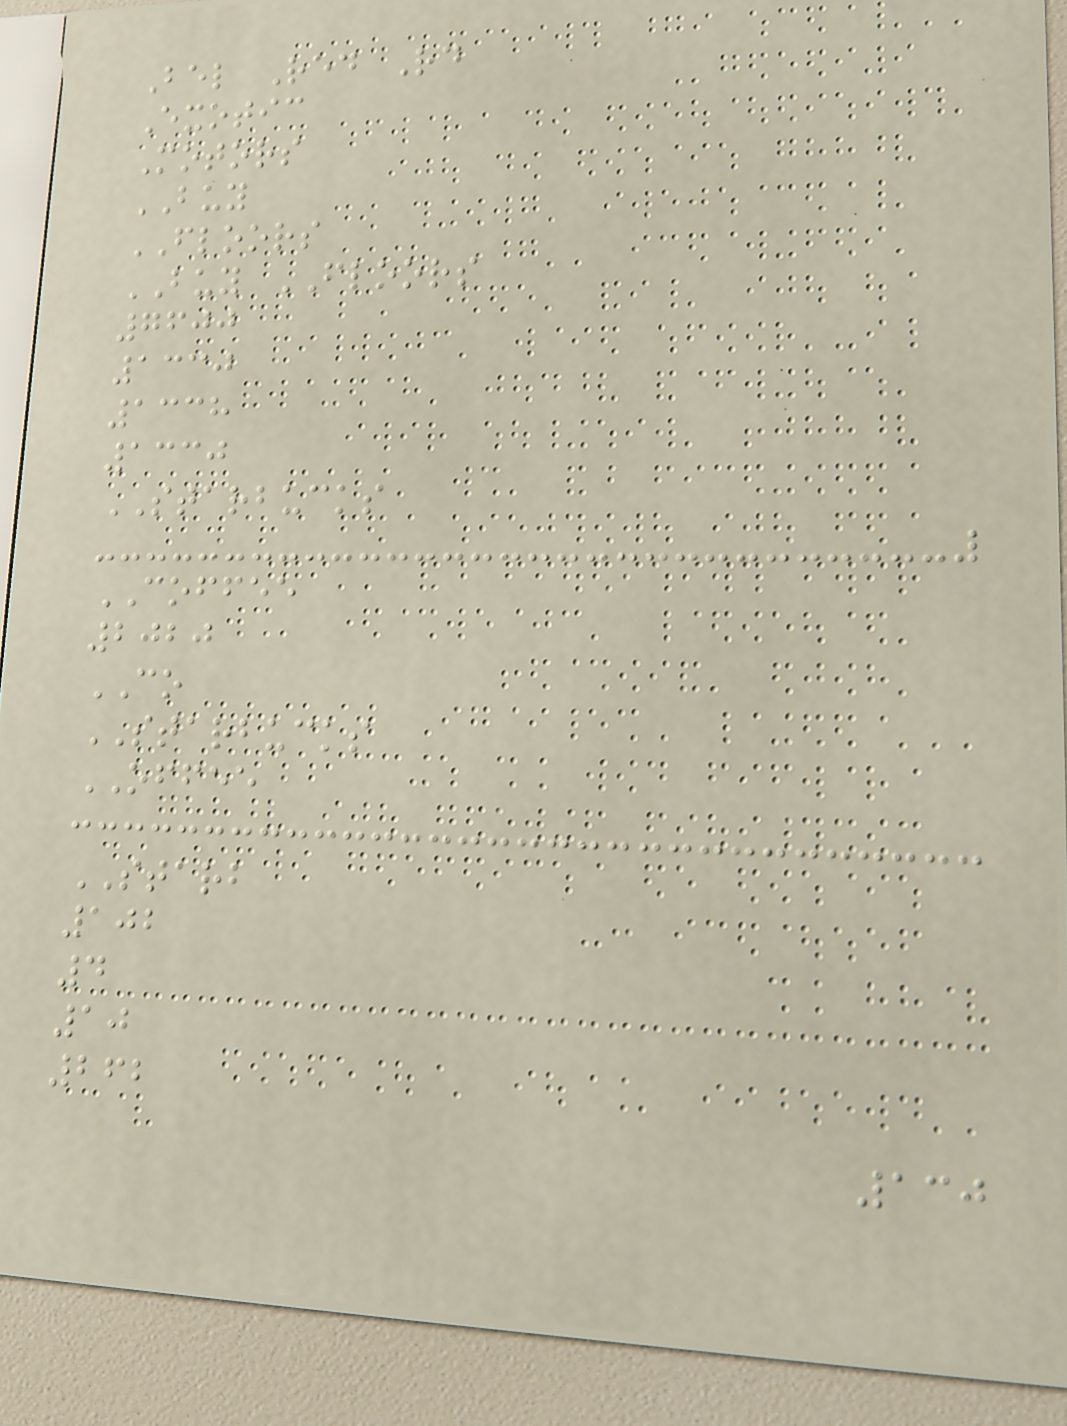Bel Red Rd
Exotic
Motors
BUY
FLOORS
BUY FLOORS
7600
1330
1338
1330
STARBUCKS
COFFEE
2020
CO
STARBUCKS
OFFEE
STARB
102
4
10
262
130
